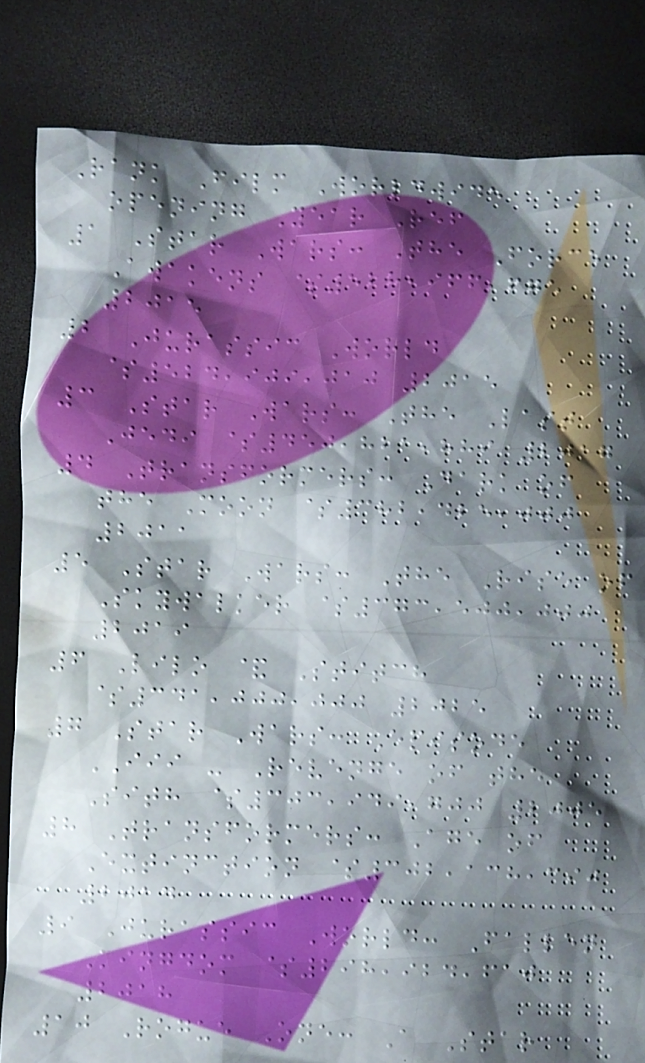Rank Film Worldwide
opening Year Ref
1 Star Wars: The Force
Awakens $528,966,675
2015
2 Jurassic World
$524,909,010 2015
3 Star Wars: The Last
Jedi $450,821,889 2017
4 Transformers: Dark of
the Moon $382,425,000
2011
5 Star Wars: The Rise of
Skywalker $373,500,000
2019
6 Lilo & Stitch
$341,000,000 2025
7 Star Wars: Episode
III - Revenge of the
Sith $303,949,700 2005
8 Transformers: Age of
Extinction $302,138,390
2014
9 Jurassic World: Fallen
Kingdom $298,924,610
2018
10 Rogue One: A Star
